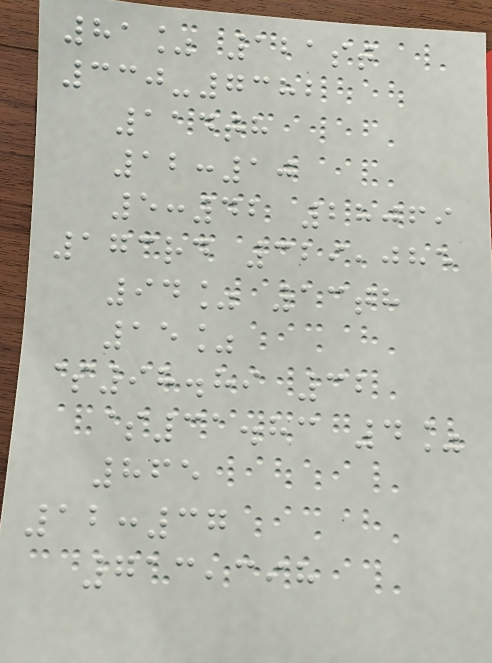81% 121st
330-7382
114th
12:10
5:42 28069
173rd 329,085
94% 13th
15%
$98.89 32
$31.83 4%
865
12:37
713,398
